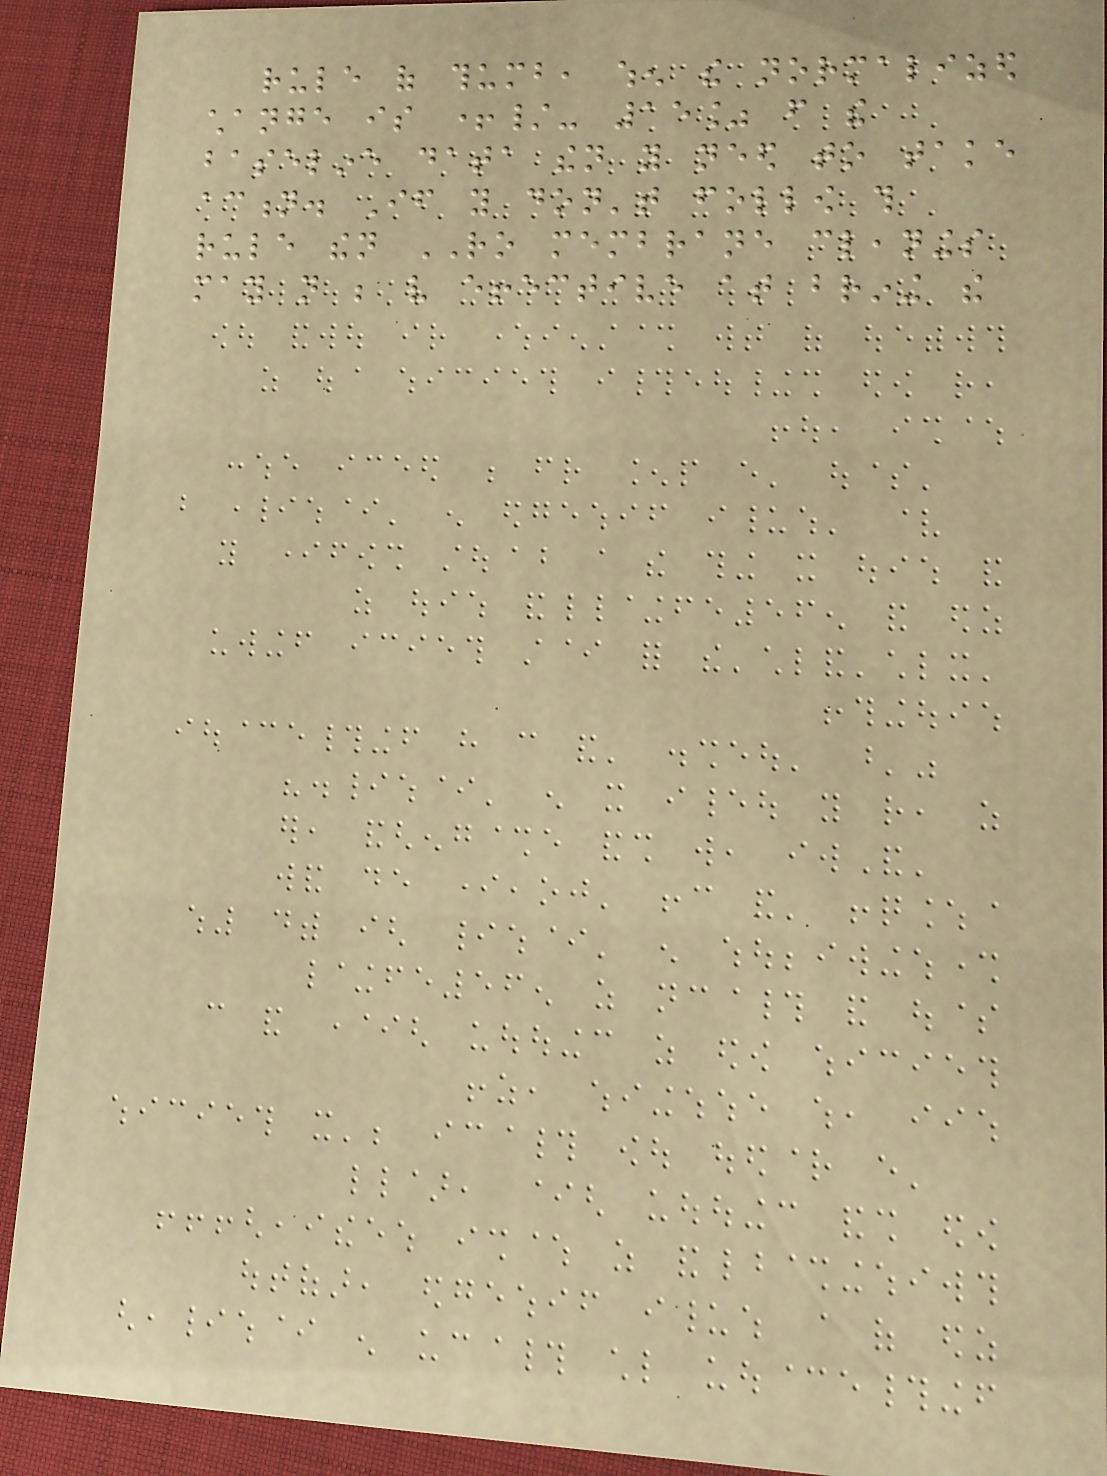rule of thumb, when the normalized
change is +/- 15% from the
baseline data then you need to take
action. If you don't follow this
rule then RO membrane cleanings
may not be very effective at brining the
